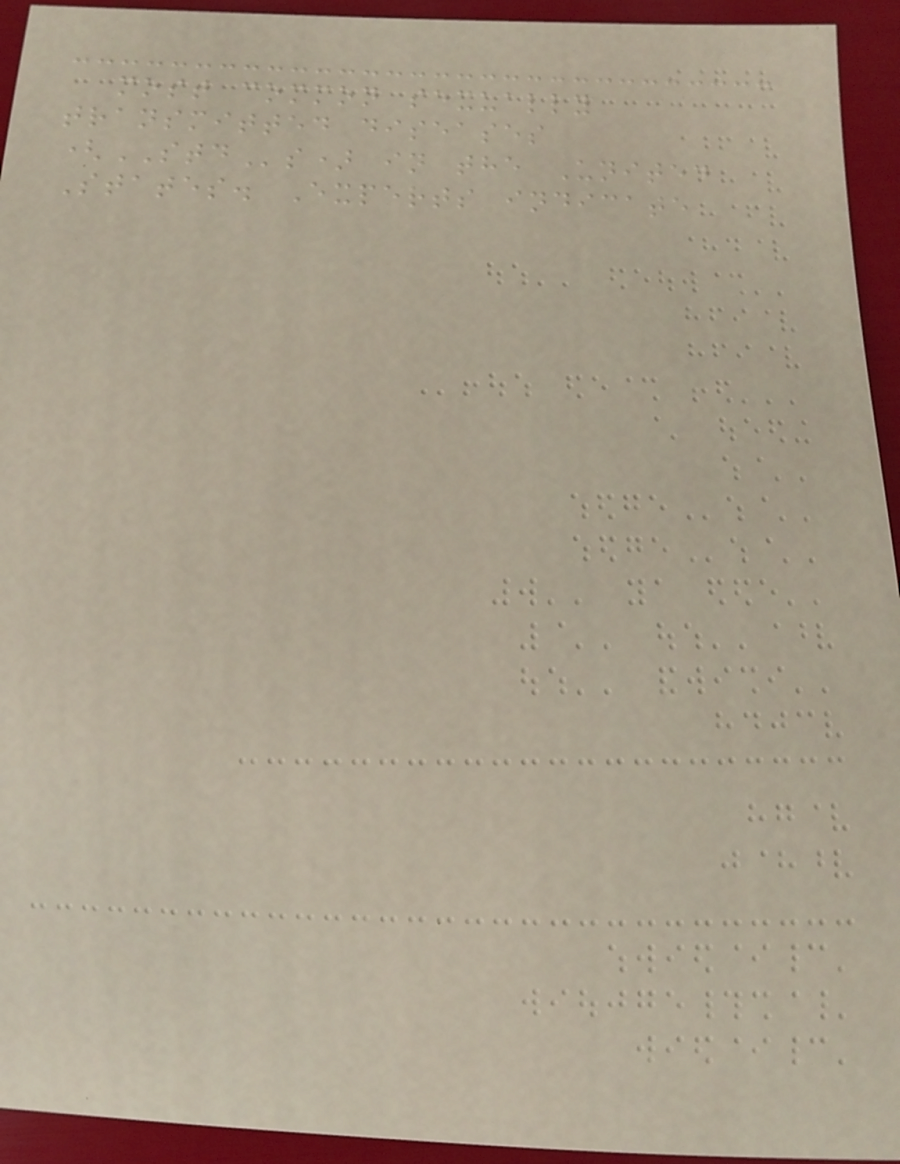most common sexually
transmitted diseases
(STDs) in the United
States. Experts indicate
